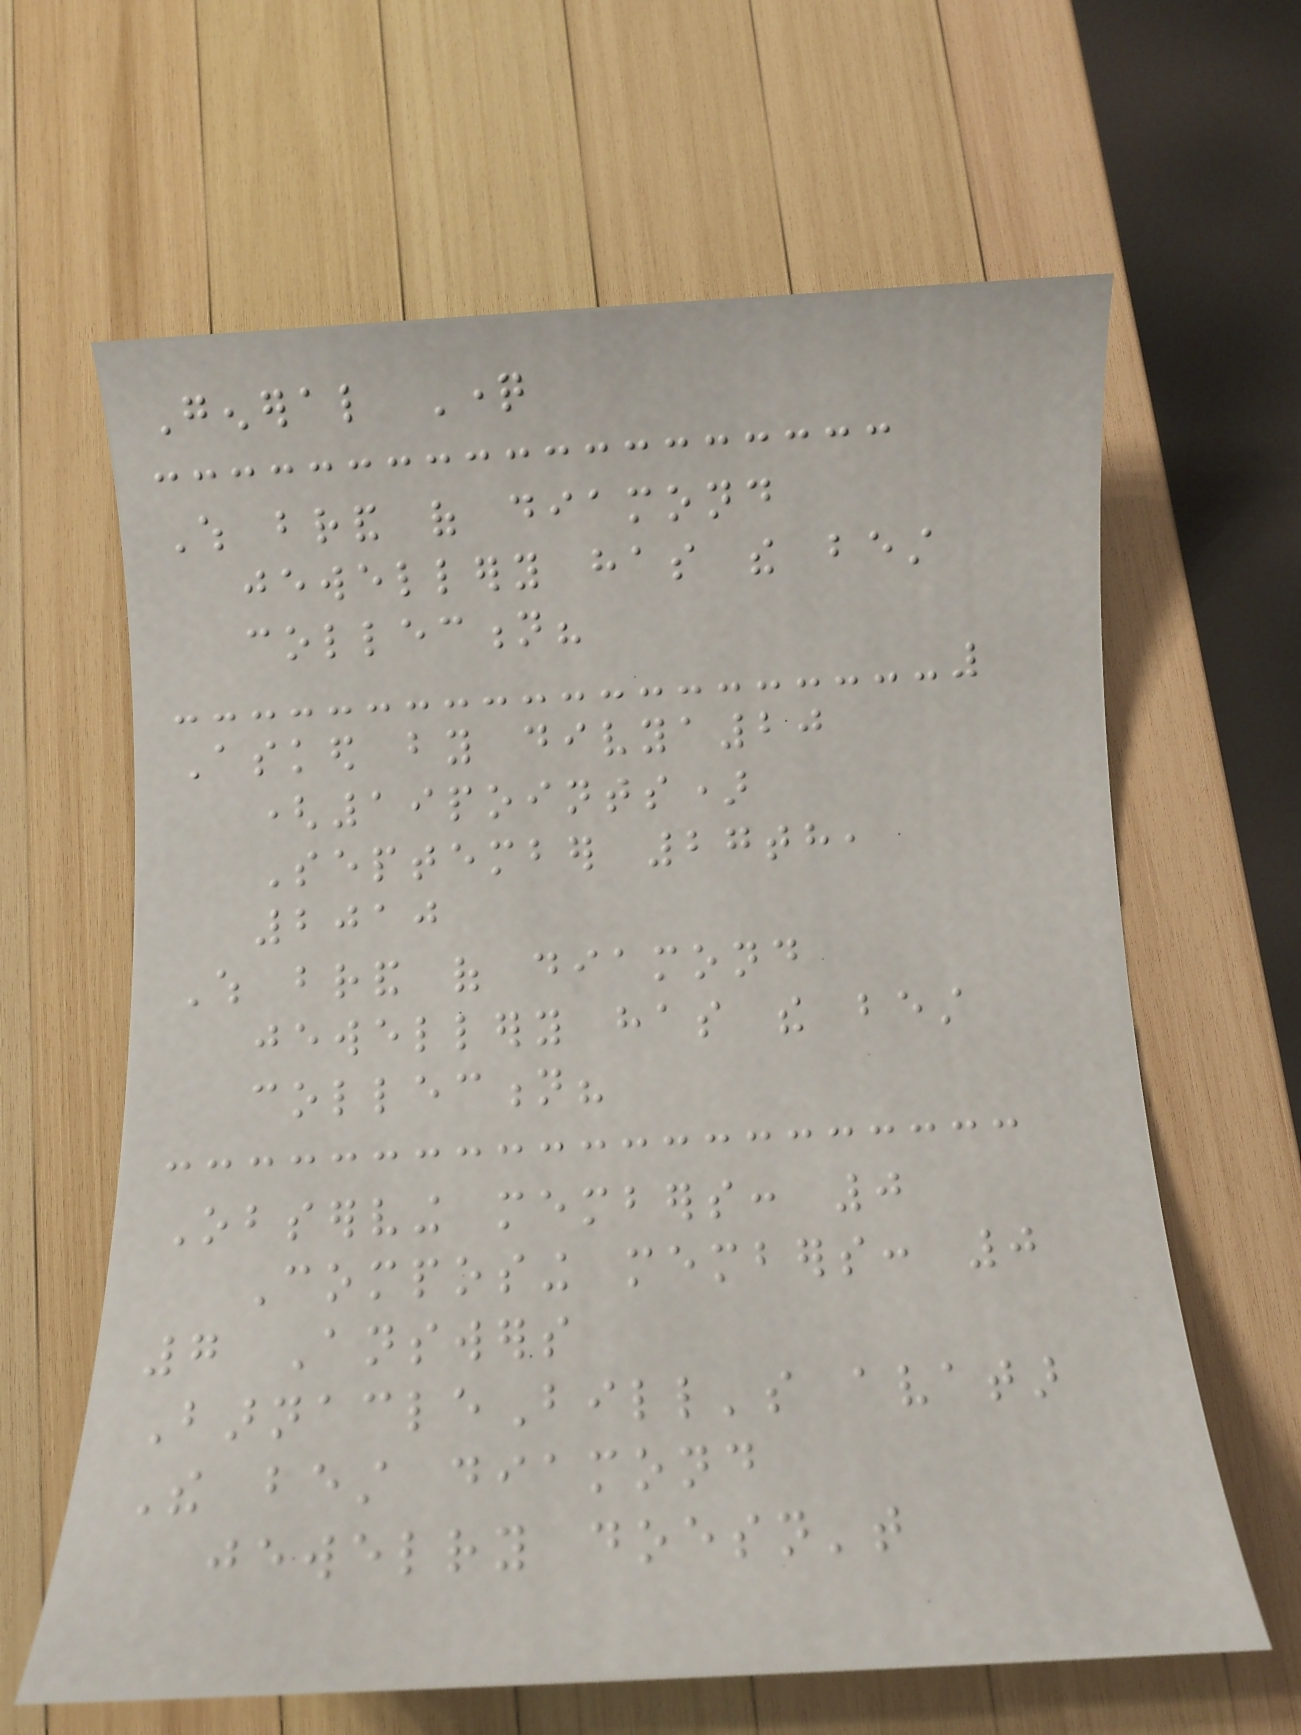General Question
Which brand of diamond
jewellery has the best
collection?
Asked by divya20
(19points)
September 27th,
2010
Which brand of diamond
jewellery has the best
collection?
Observing members: 0
Composing members: 0
7 Answers
BarnacleBill's avatar
The best diamond
jewelry doesn't
